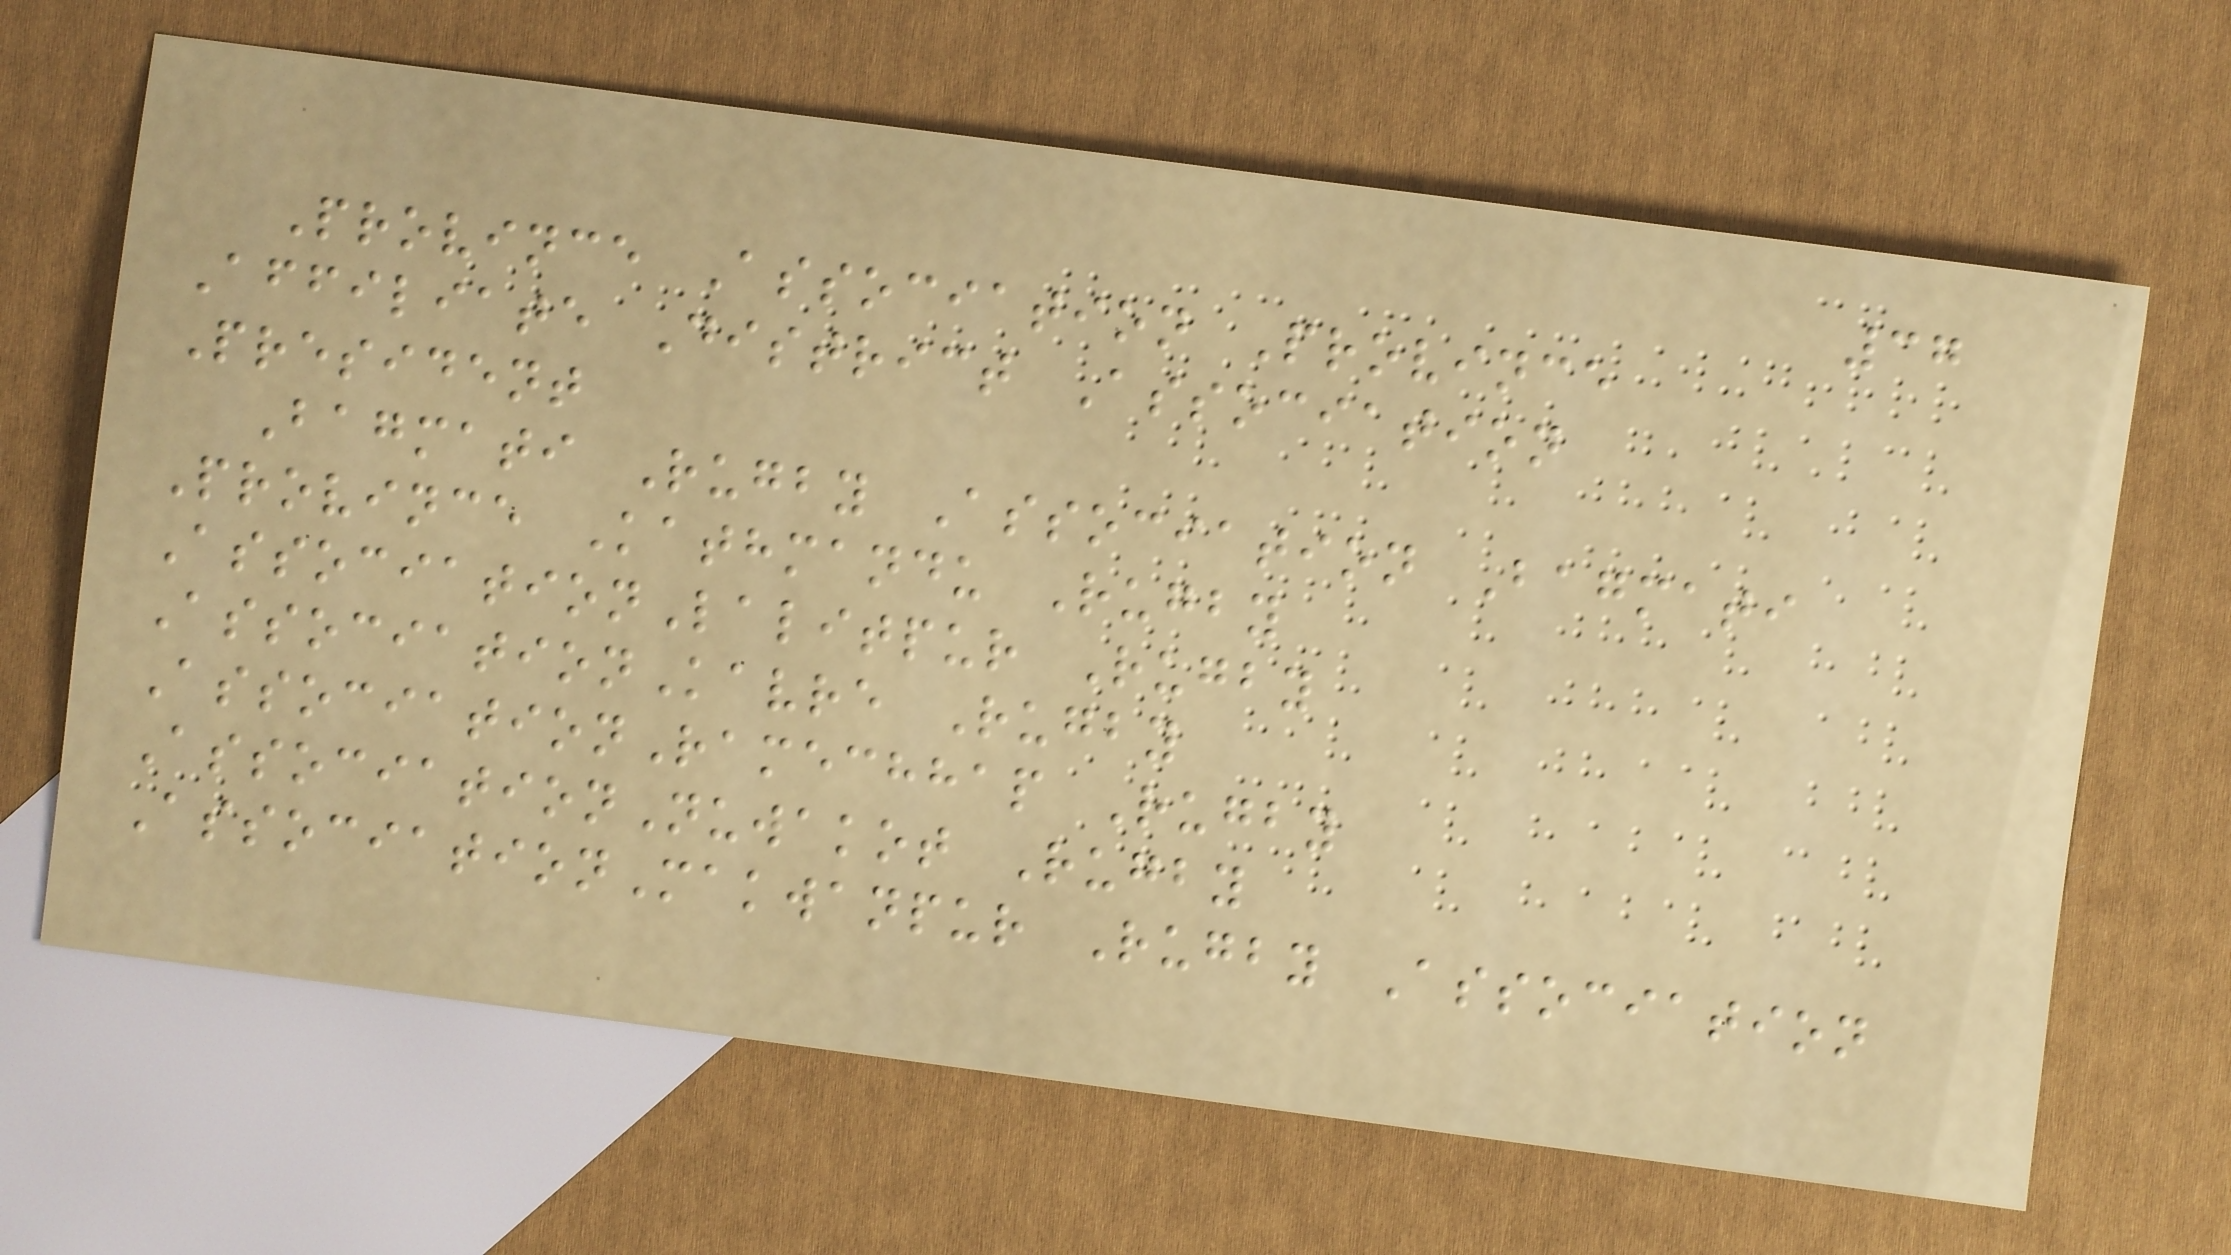37
Province Association Province
Affiliate District Association
President
Bagmati Rugby Association Bagmati
Province Kathmandu Rugby
AssociationLalitpur Rugby
AssociationKavre Rugby
AssociationRamechhap Rugby
AssociationNuwakot Rugby
AssociationMakwanpur Rugby Association
